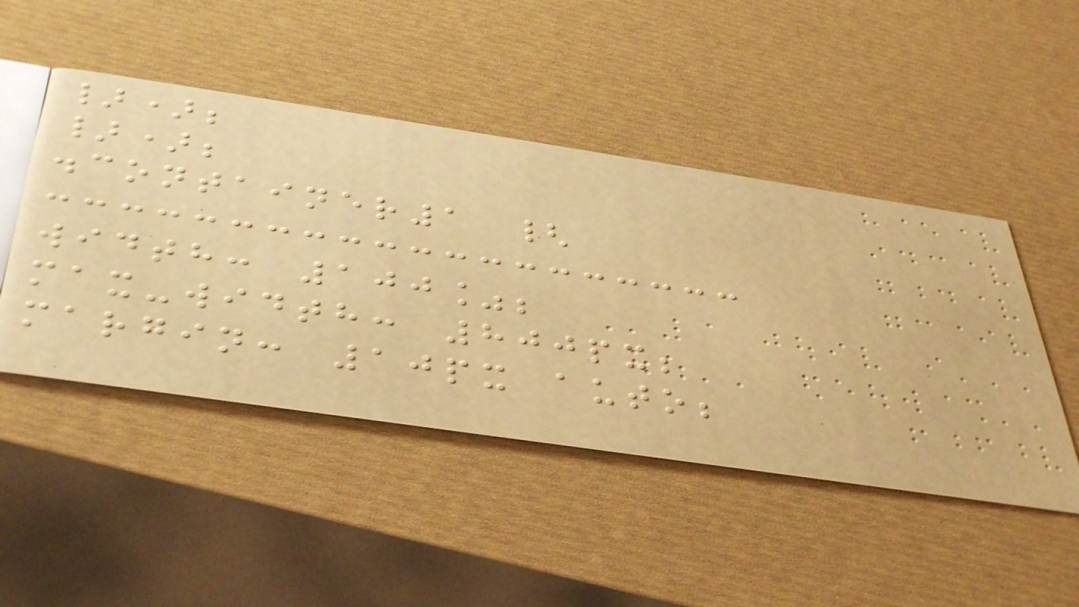});
});
.container1 {
width: 100%;
max-width: 800px;
margin: 10px auto;
